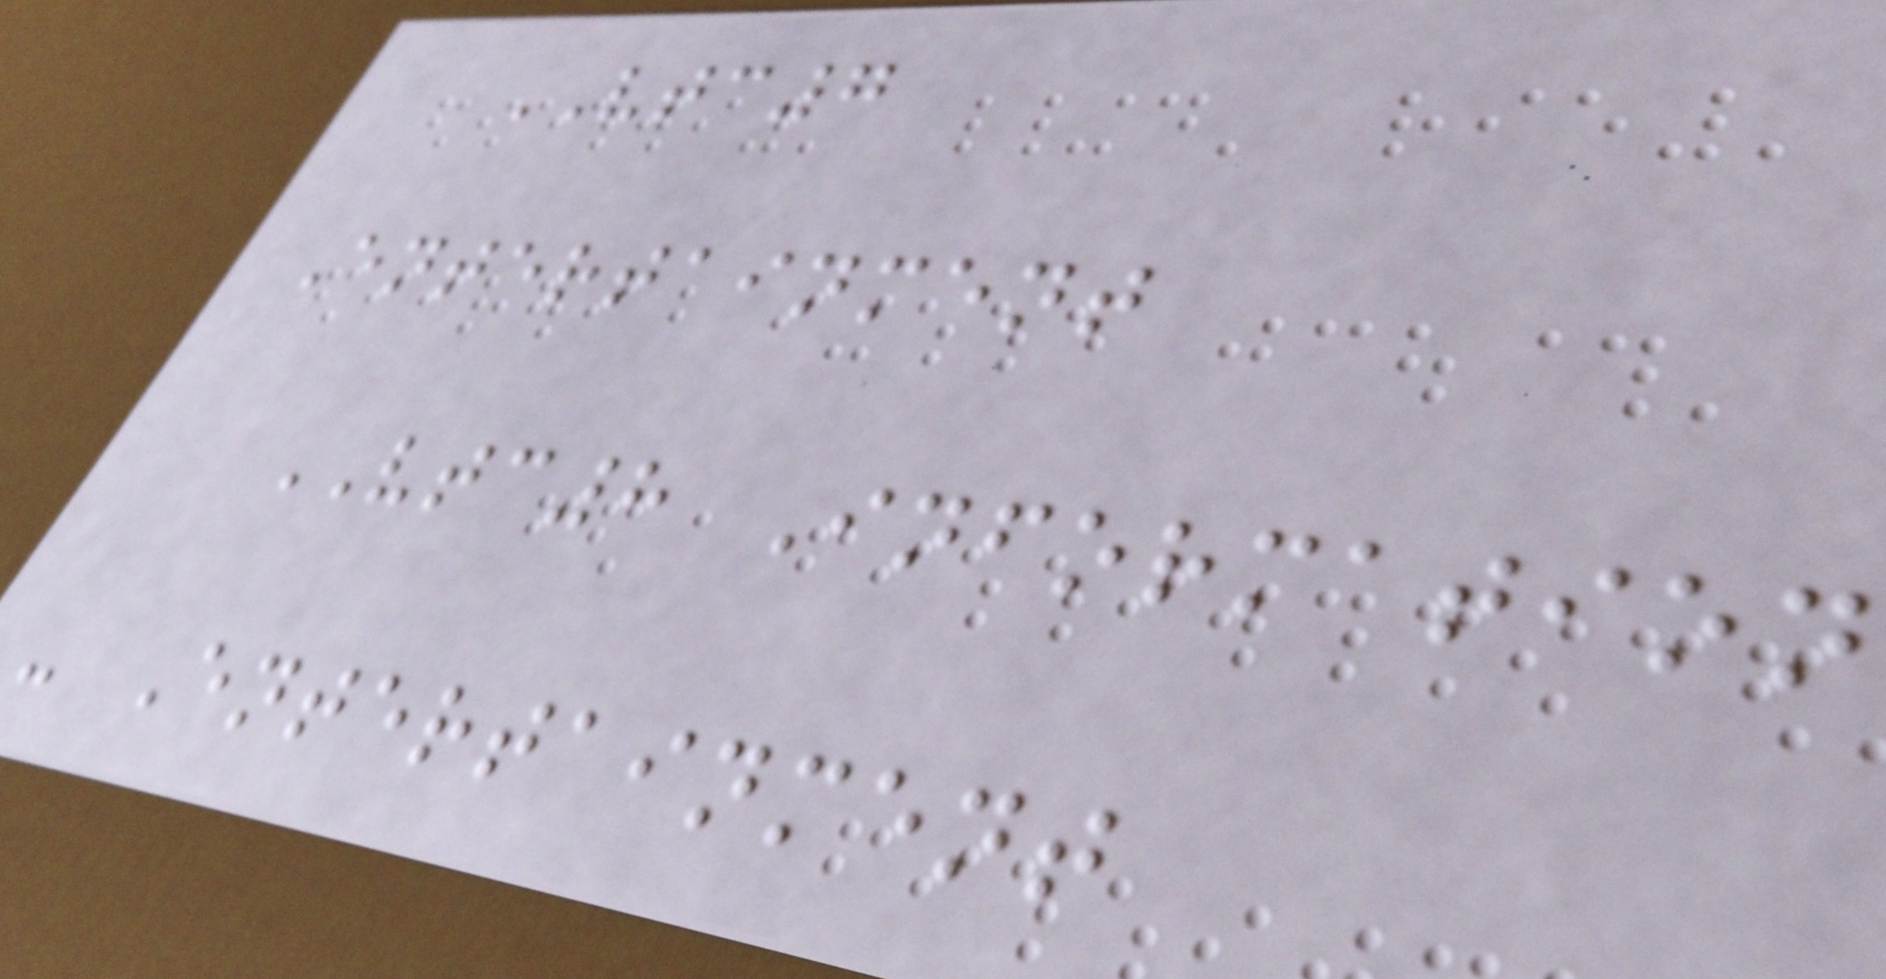VTC7
Entertainment
VTC8 Information
- Entertainment
